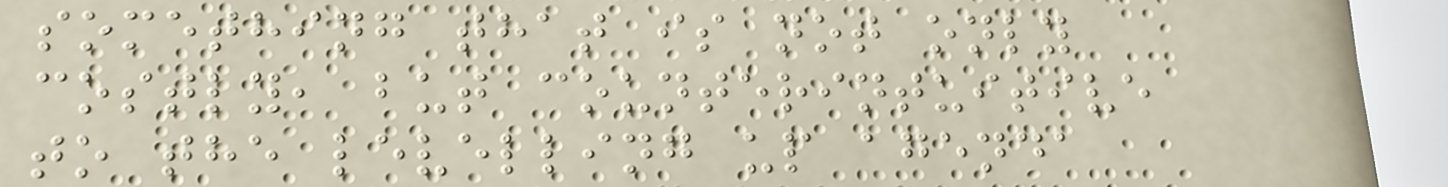something that is not only
costly, but counterintuitive
to the levelling up agenda
